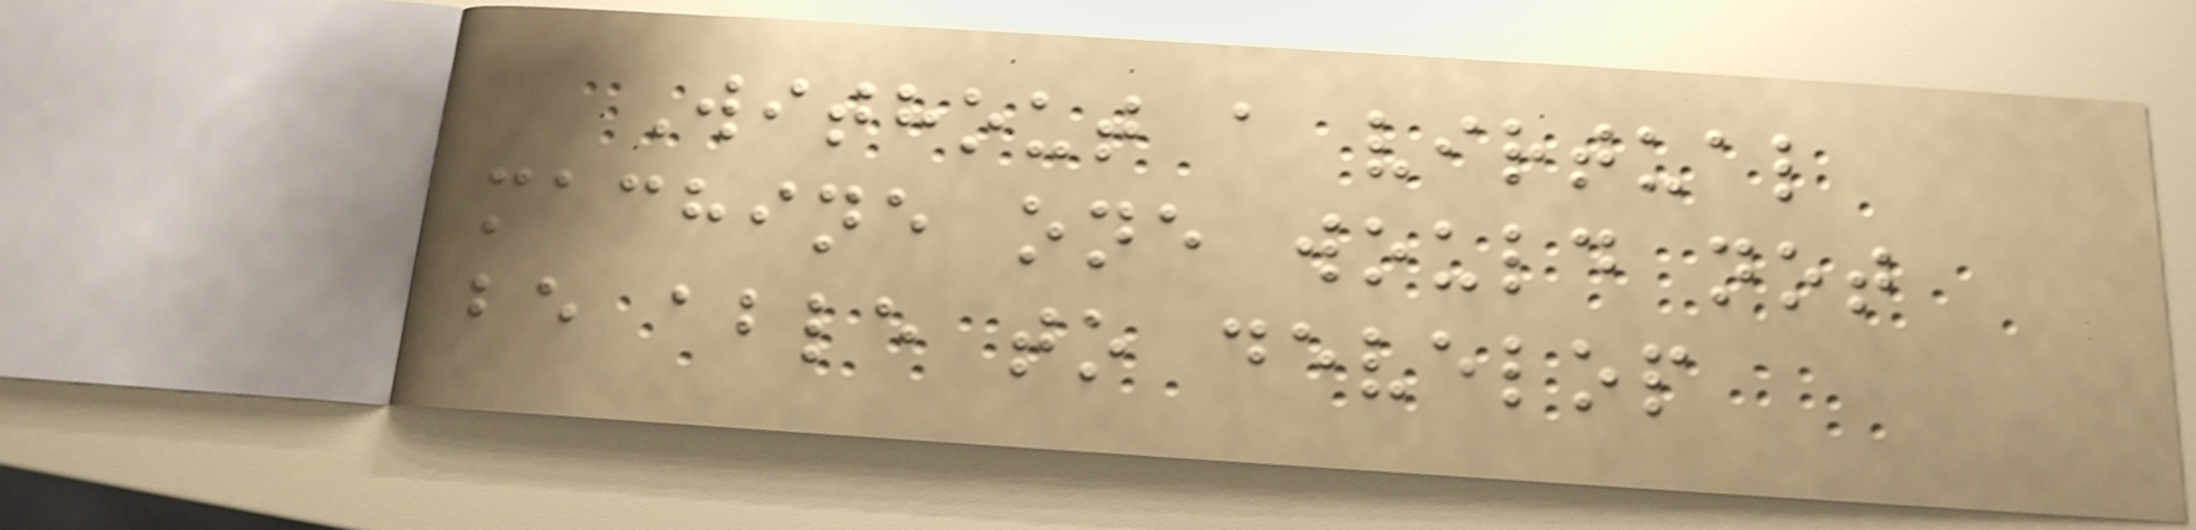Without a virtual
machine one would not
be able to develop
